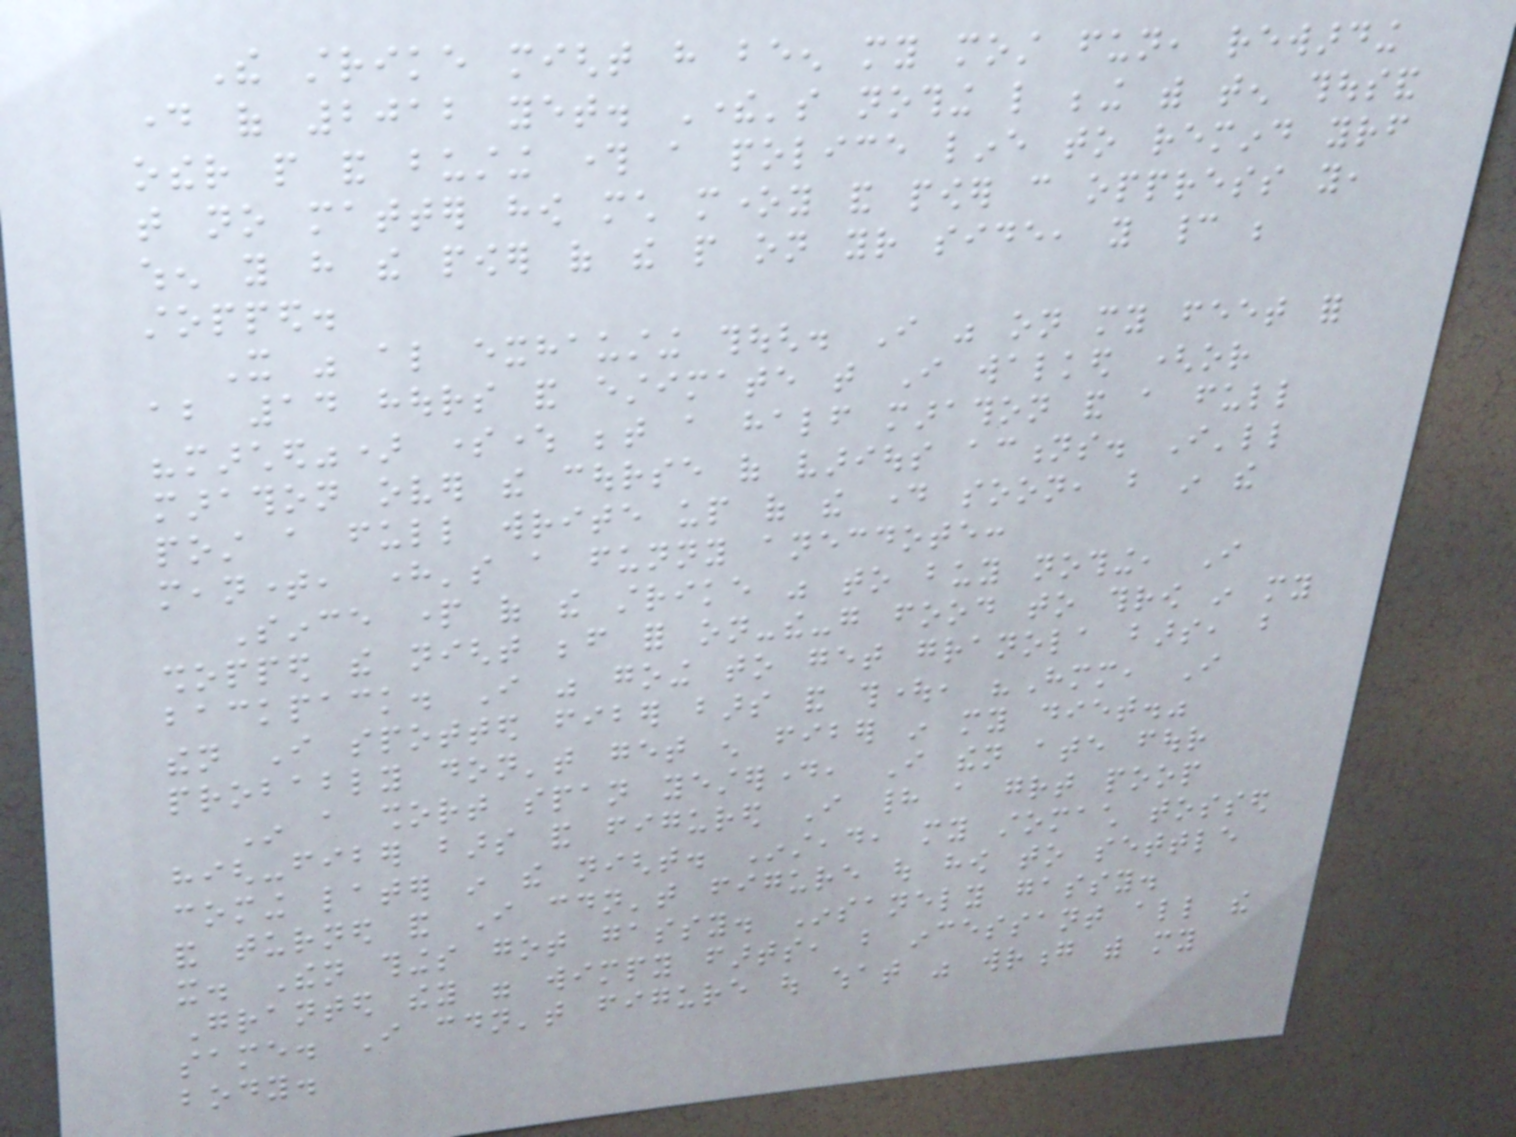The strike might have been my most fun, rewarding
day of 2012 yet. There's nothing like being with ten thousand
other people and busting through a police line to remind yourself
that no matter how much money and power can oppress you,
when you have the power of the people on your side, you cannot be
stopped.
It was also exhausting though. I was on my feet for
about 14 hours and estimate that I walked (or
"marched") somewhere between a half marathon and a full
marathon over the course of various actions. I'll
post a full write up of the day soon, but in the
meantime, here's a funny anecdote:
Since part of the strike was to buy nothing, I
shopped the night before for on-the-go food to throw in my
backpack. I was going to get granola bars, but
then I spotted fiber bars and thought, "Hmm, I
probably don't get enough fiber in my diet."
In a short span yesterday, I then ate four
high-fiber bars and figured I had a great poop
coming later in the night. Instead, my stomach tossed
and turned and I couldn't figure out how to settle
it. Then things got gassy. Insanely gassy.
Granted they were wimpy farts, but incessant all the
same. I couldn't figure out what was wrong with my
body.
